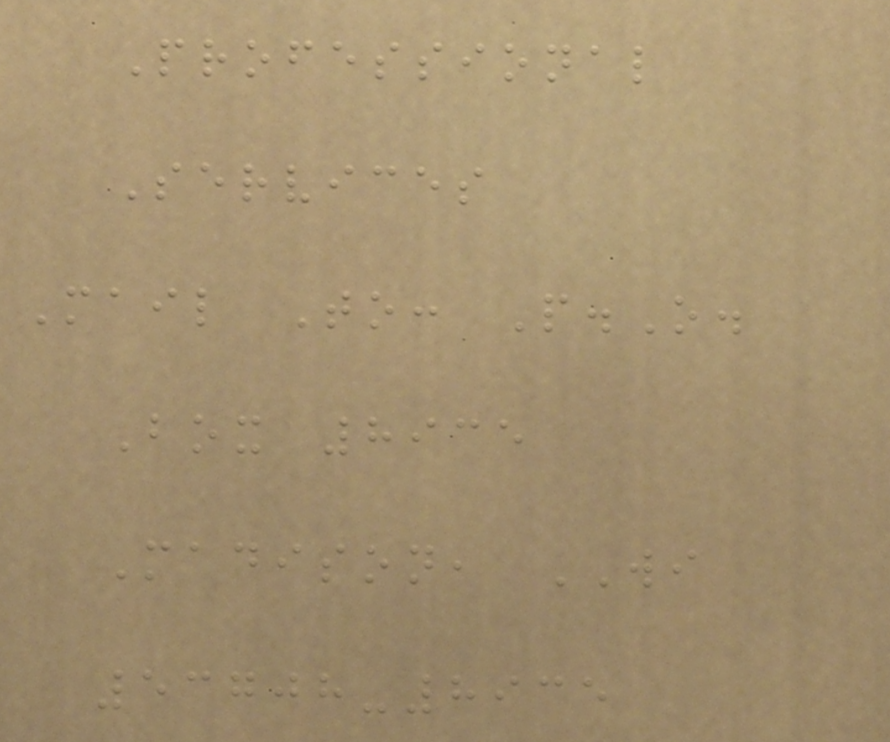Professional
Services
Mail To: P.O.
Box 8935
Madison, WI
53708-8935
